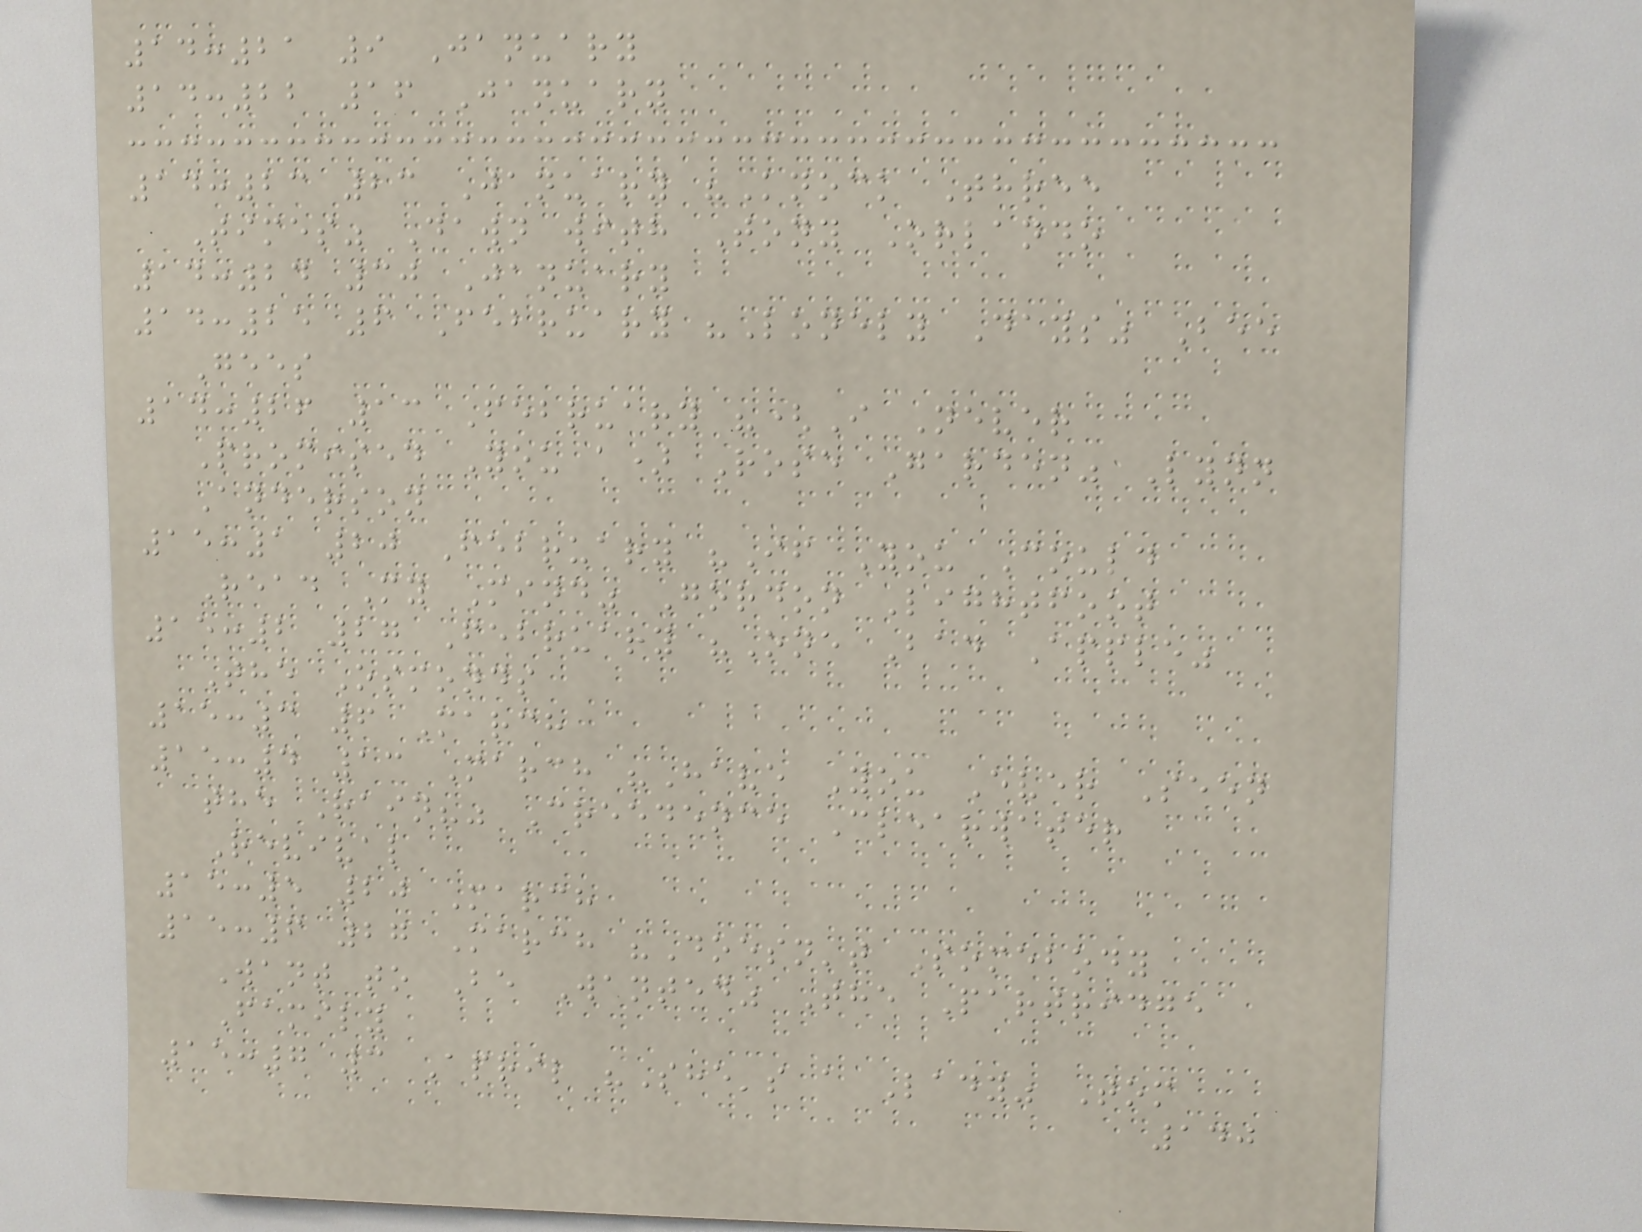14:21 9 January
14:22 16 January
14:23 23 January "Knock Three
Times" Dawn with Tony Orlando
14:24 30 January
14:25 6 February "Lonely Days" Bee
Gees
14:26 13 February "(I Never
Promised You a) Rose Garden" Lynn
Anderson
15:1 20 February "If You Could
Read My Mind" Gordon Lightfoot
15:2 27 February "One Bad Apple"
The Osmonds
15:3 6 March
15:4 13 March "Have You Ever Seen
the Rain?" Creedence Clearwater
Revival
15:5 20 March
15:6 27 March "Doesn't Somebody
Want to Be Wanted" The Partridge
Family
15:7 3 April "She's a Lady" Tom
140
